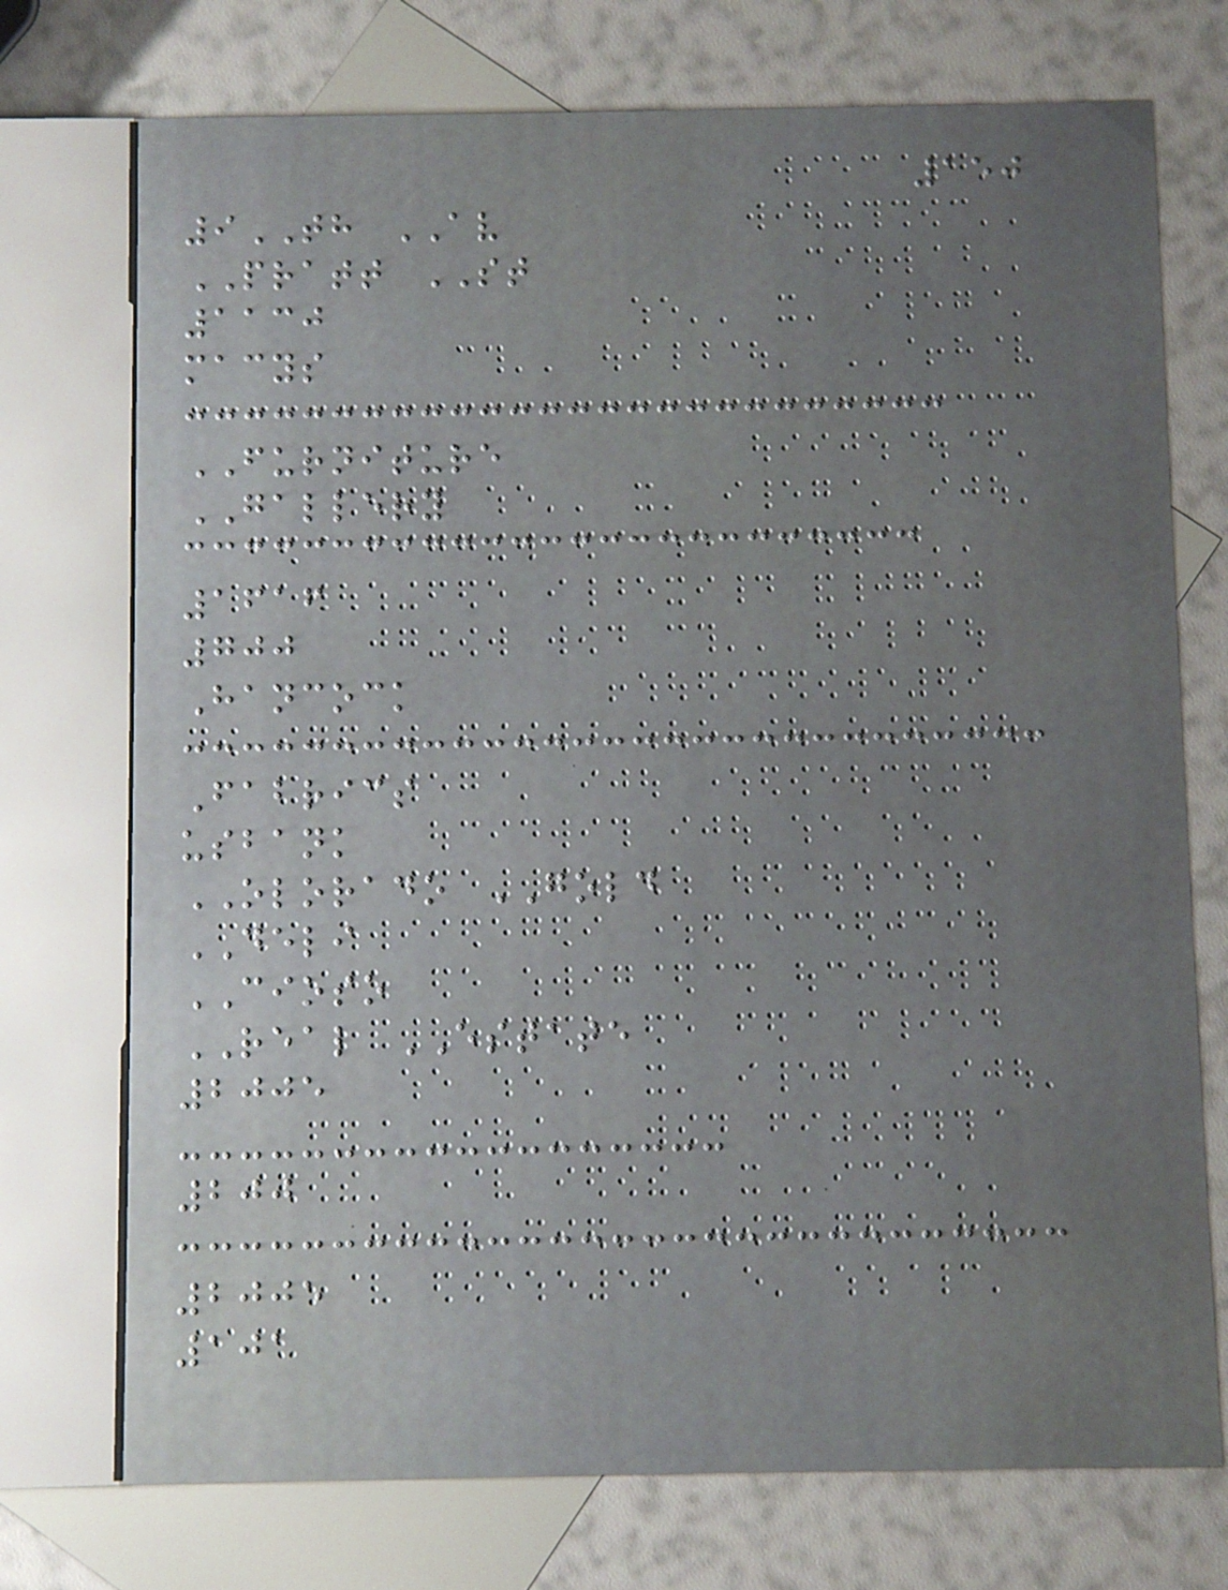150
9TH AV
PRATT ST
1130
macys
FURNITURE
GALLERY
1616
700
Hancock
Fabrics
usbank
OLORADO GOLD
DELI
CIOSO
REAL ESTATE
2005
200
2005
101
